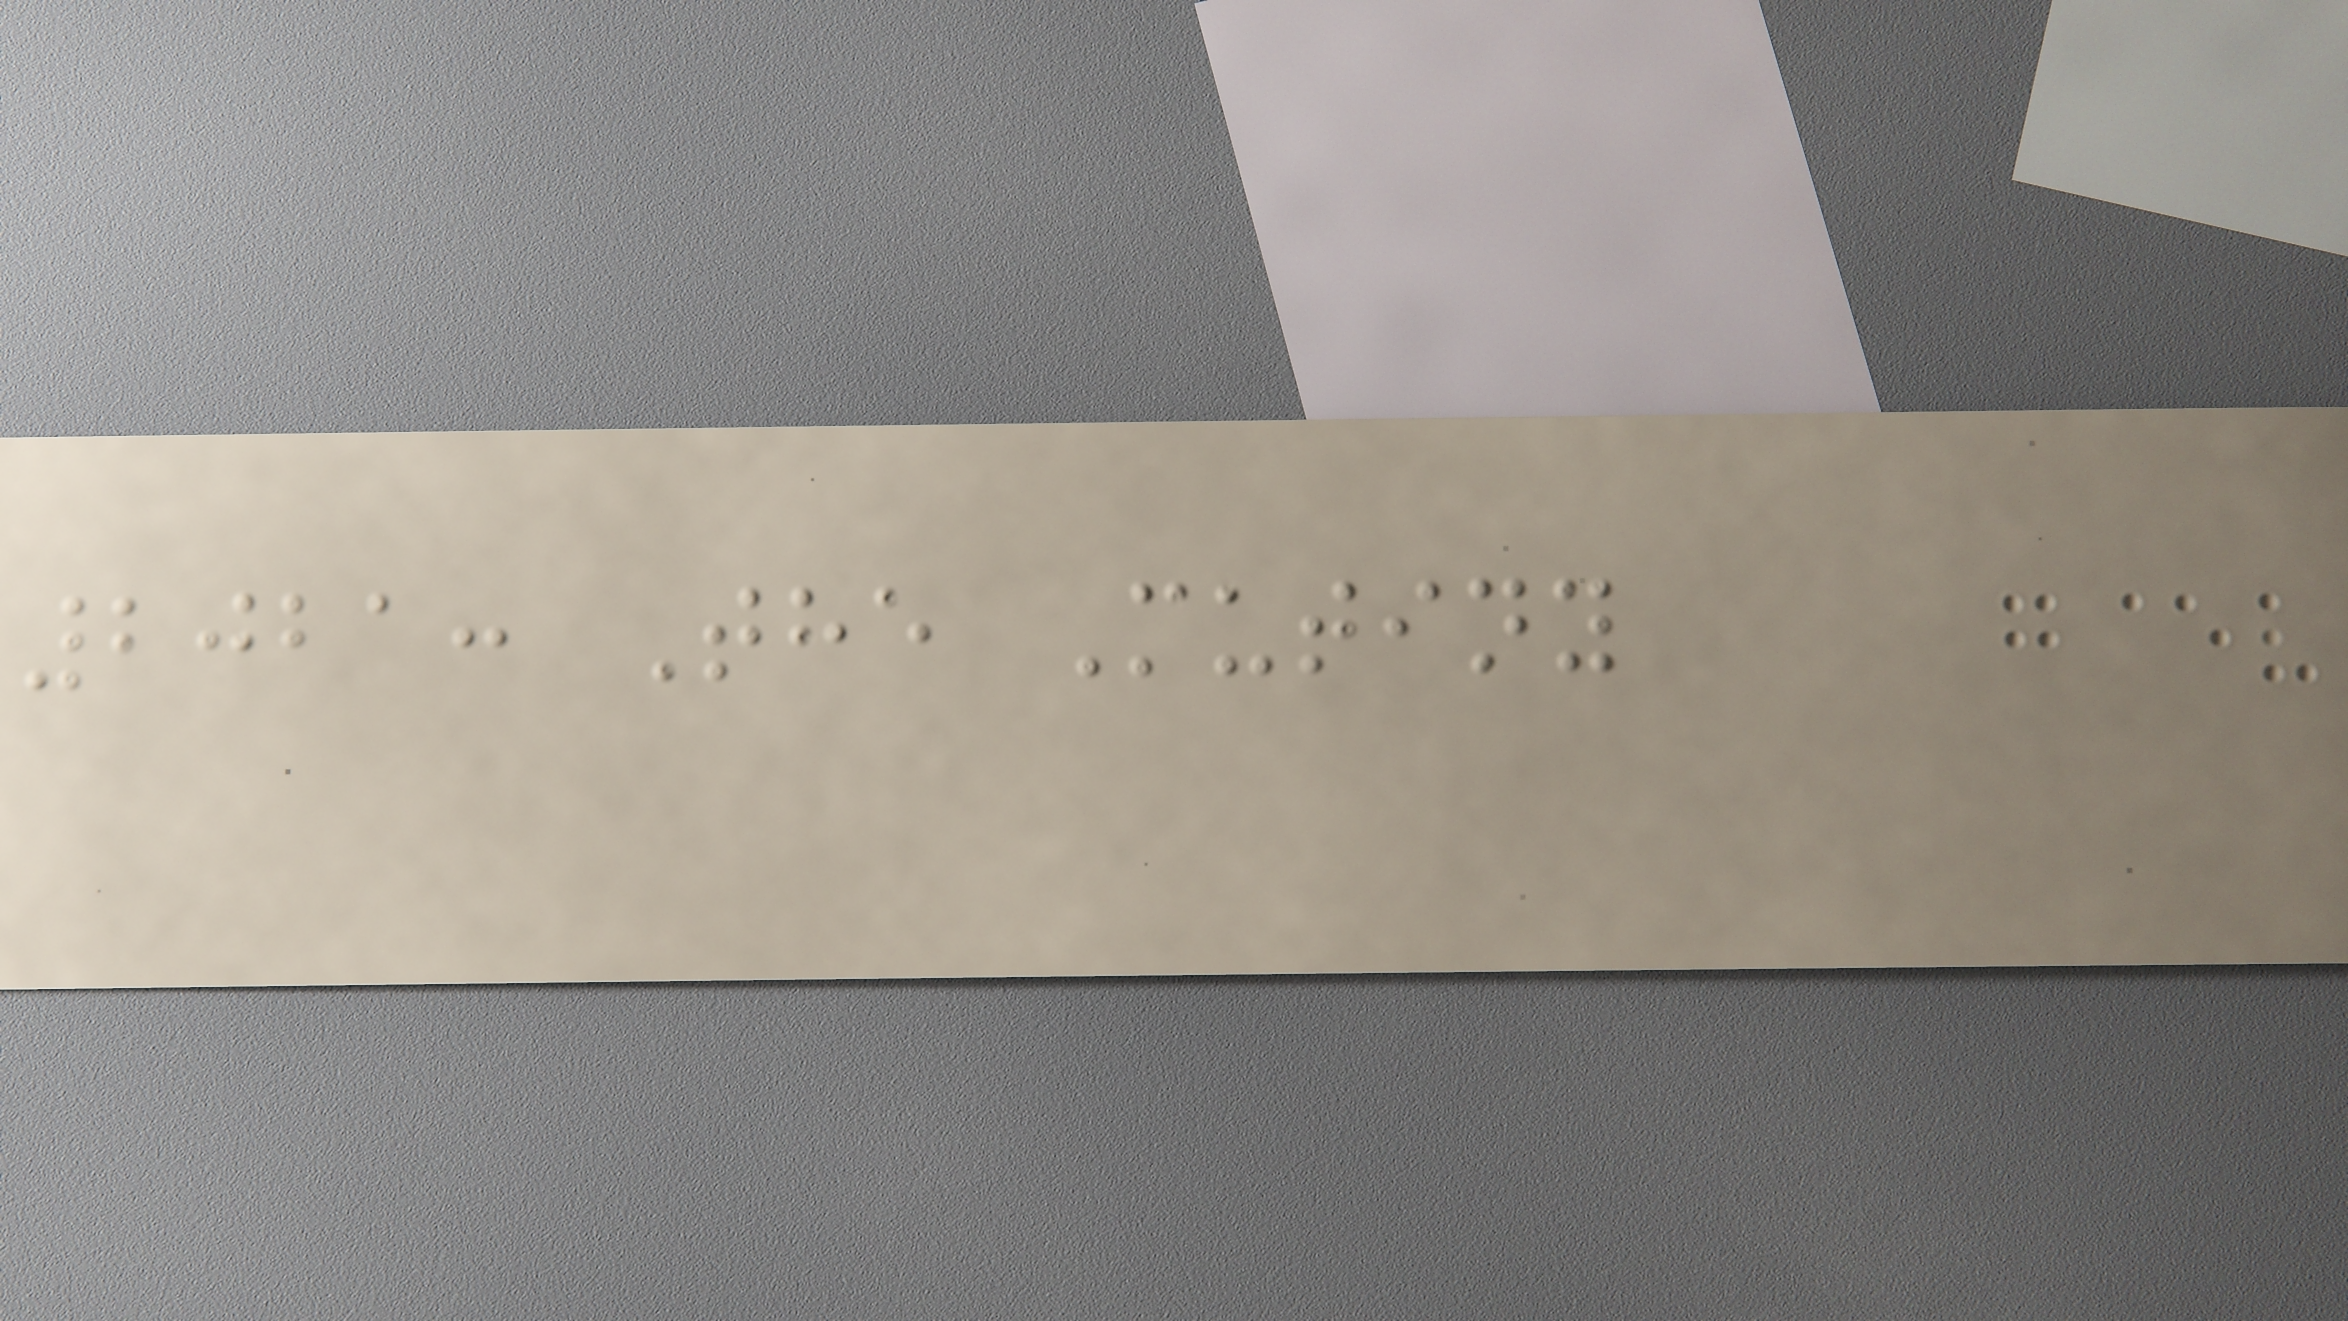2021: The Mutiny
